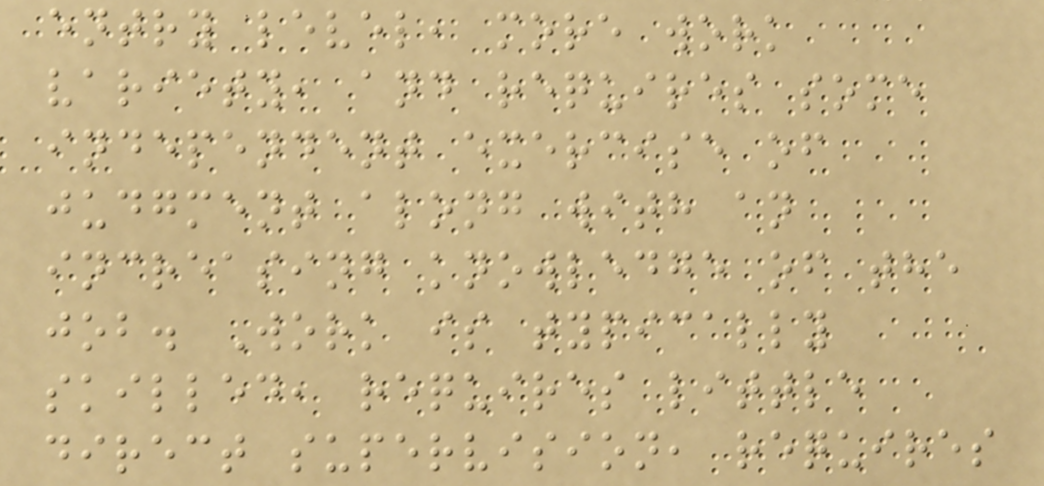entry level, more work
variety, and requires some
independent exercise of
judgment along with an
increasing knowledge of the
job. Work is typically
skilled, requires little
direct supervision, requires
